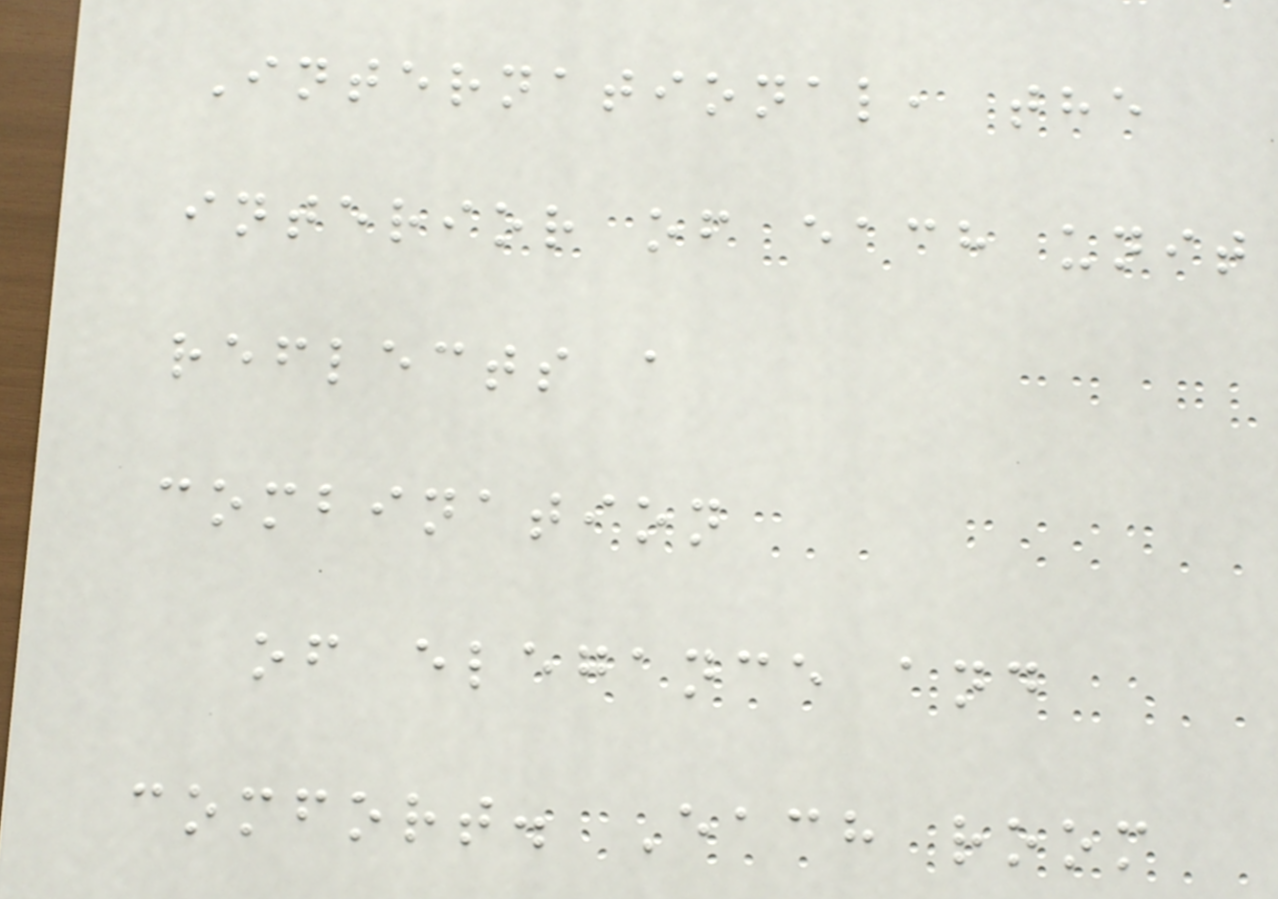International, the
interior of each unit
reflects a
combination
of elegance and
comfort. Each room
